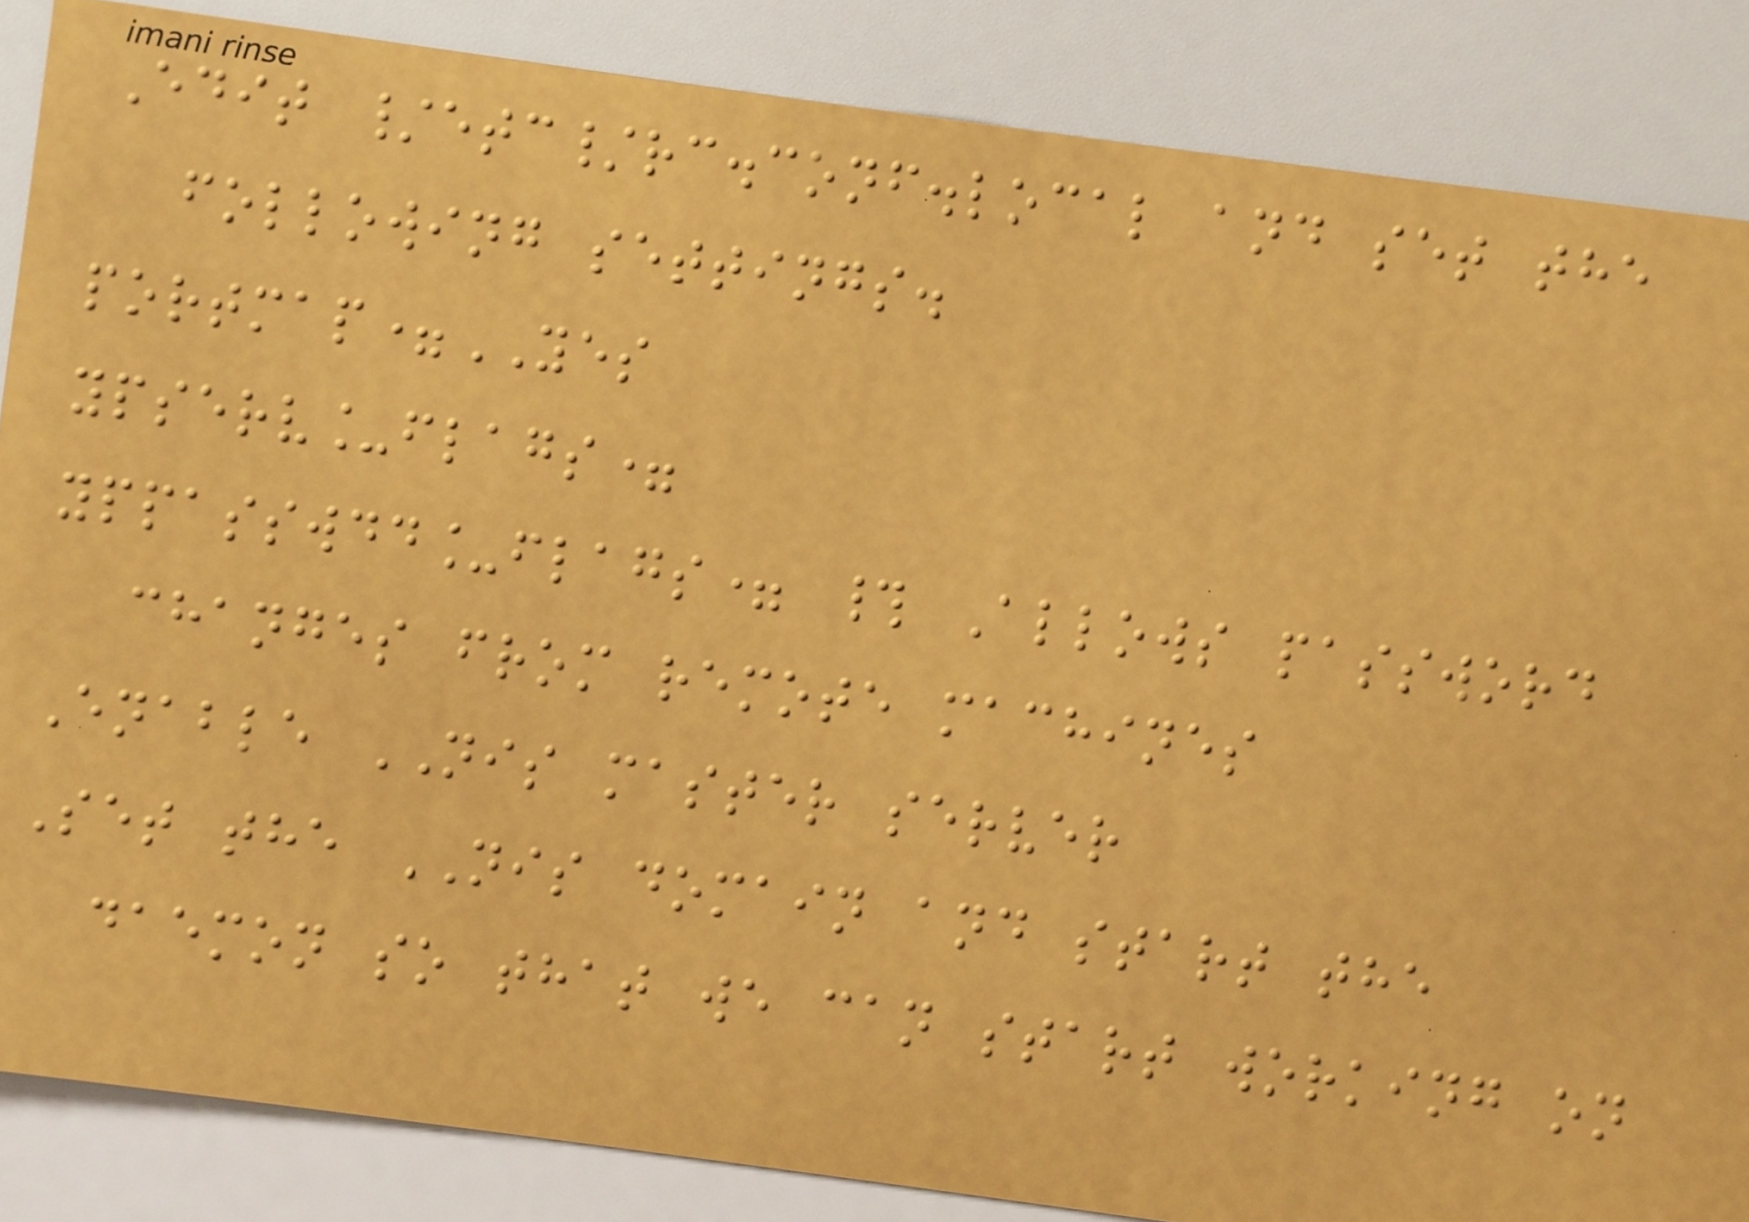Edit /etc/rc.conf.local and set the
following settings.
portmap=YES
ypserv_flags=
yppasswdd_flags= # Allows password
changes from remote machines
Enable NIS master server
Set the NIS domain and start the
daemon so that we can start working on
